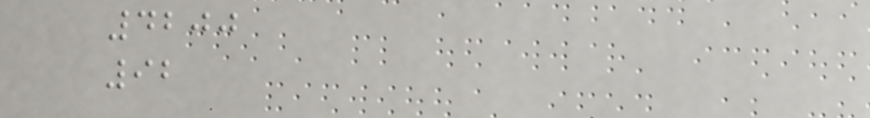4200
92
